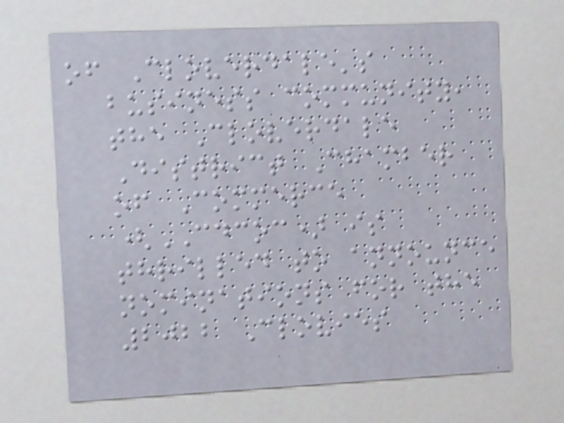of Cloverdale's
business community,
the Cloverdale
District Chamber
of Commerce
(CDCOC) is
thrilled to announce
nominations for the
2022 Clovies
